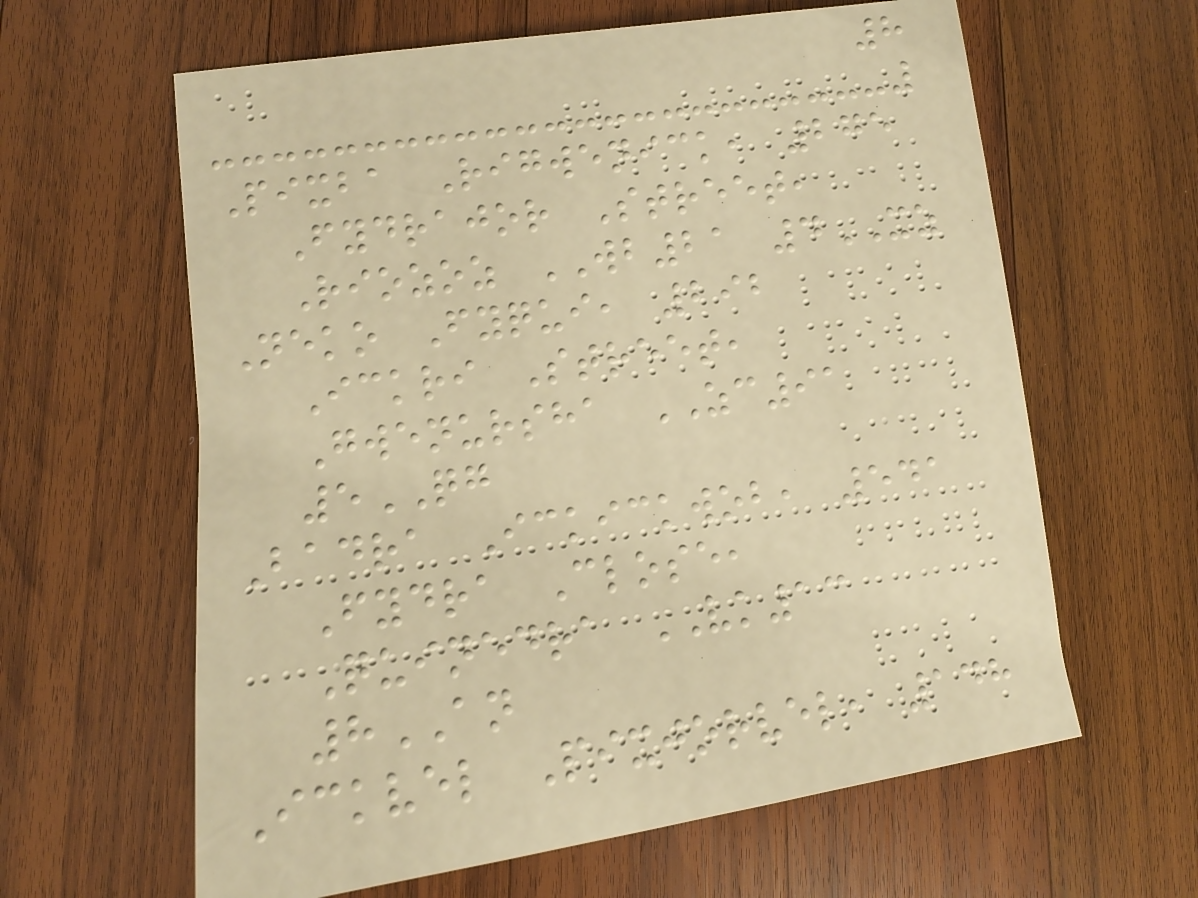8
Pixba Rigwenick, 275
Fydrajor Street,
Riozoz WB21 4XZ
Neko Fyqui, 292
Ickri Street,
Gwenursha ZC91
5QG
Badra Ickickwob, 541
Fydra Close,
Quinedra VK13
8AN
Ickvel Pixjorvel, 148
